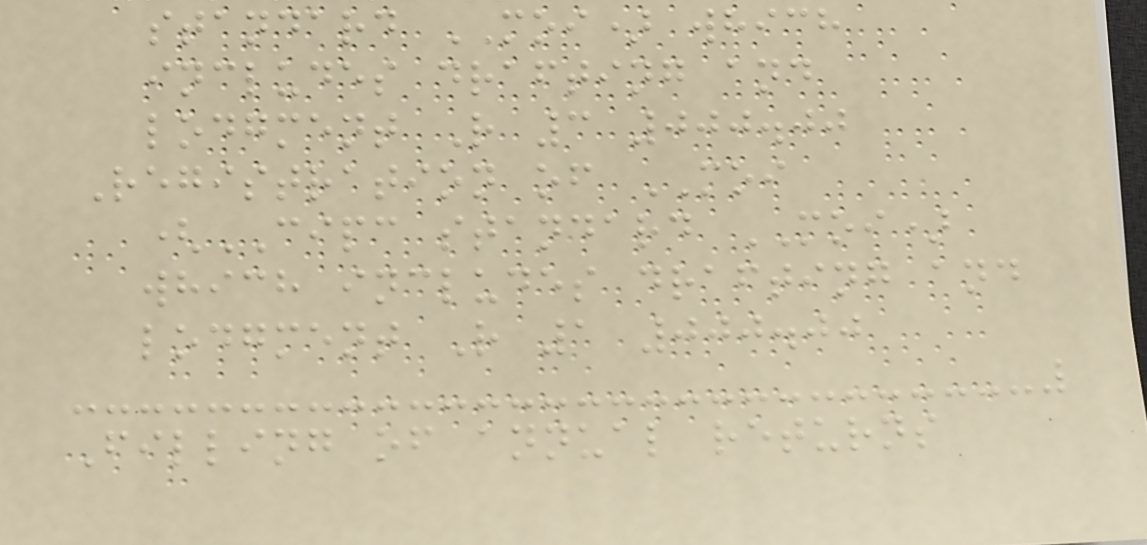standard MOI) which
includes drafting and
lodgment R 3 000.00
Registration of MOI
(CIPC standard MOI)
which includes drafting and
lodgment R 1 000.00
Filling of annual returns
